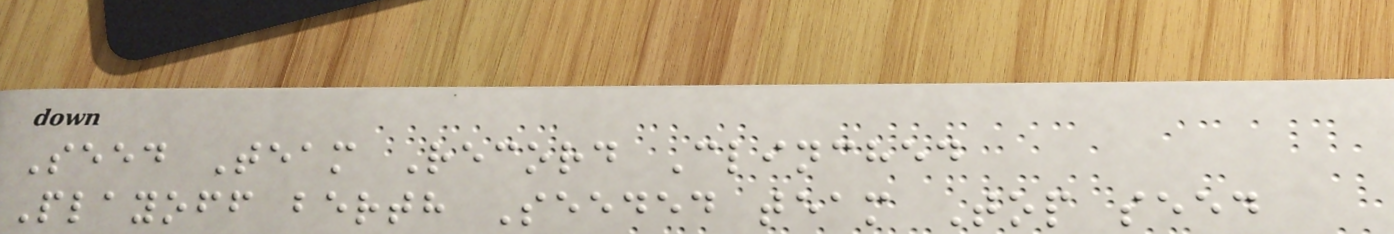Seed Team Record Clinched
Playoff berth Seeded team Top seed
